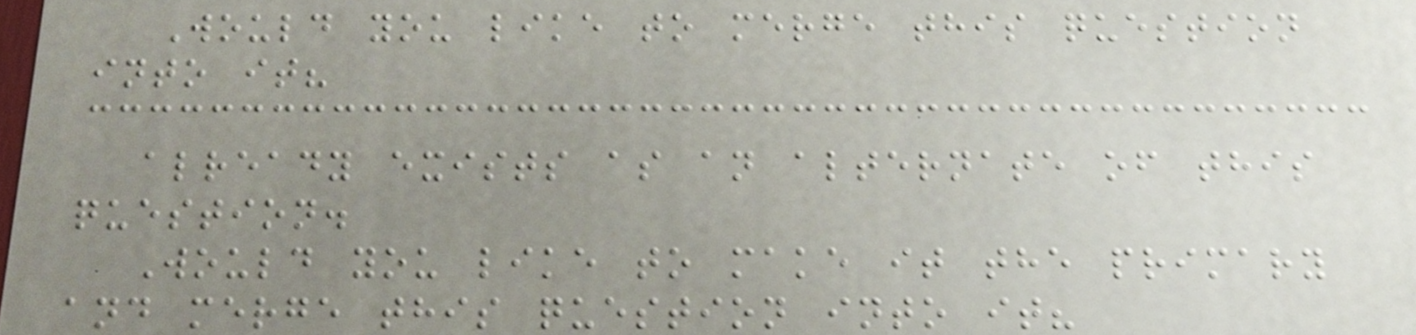Would you like to merge this question
into it?
already exists as an alternate of this
question.
Would you like to make it the primary
and merge this question into it?
